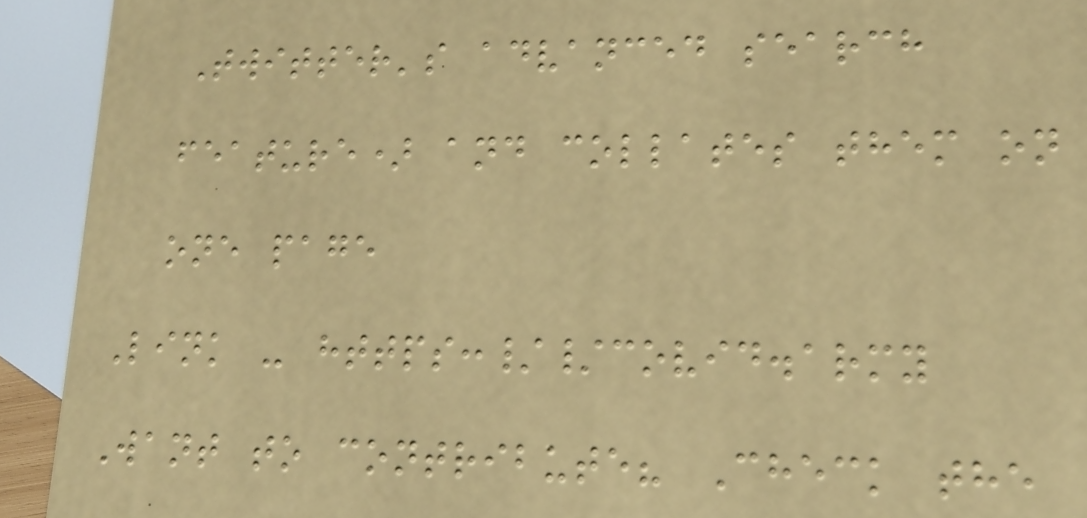Twitter's advanced search
feature) and collates them on
one page
Link - https://covid.army
Want to contribute? Check the
